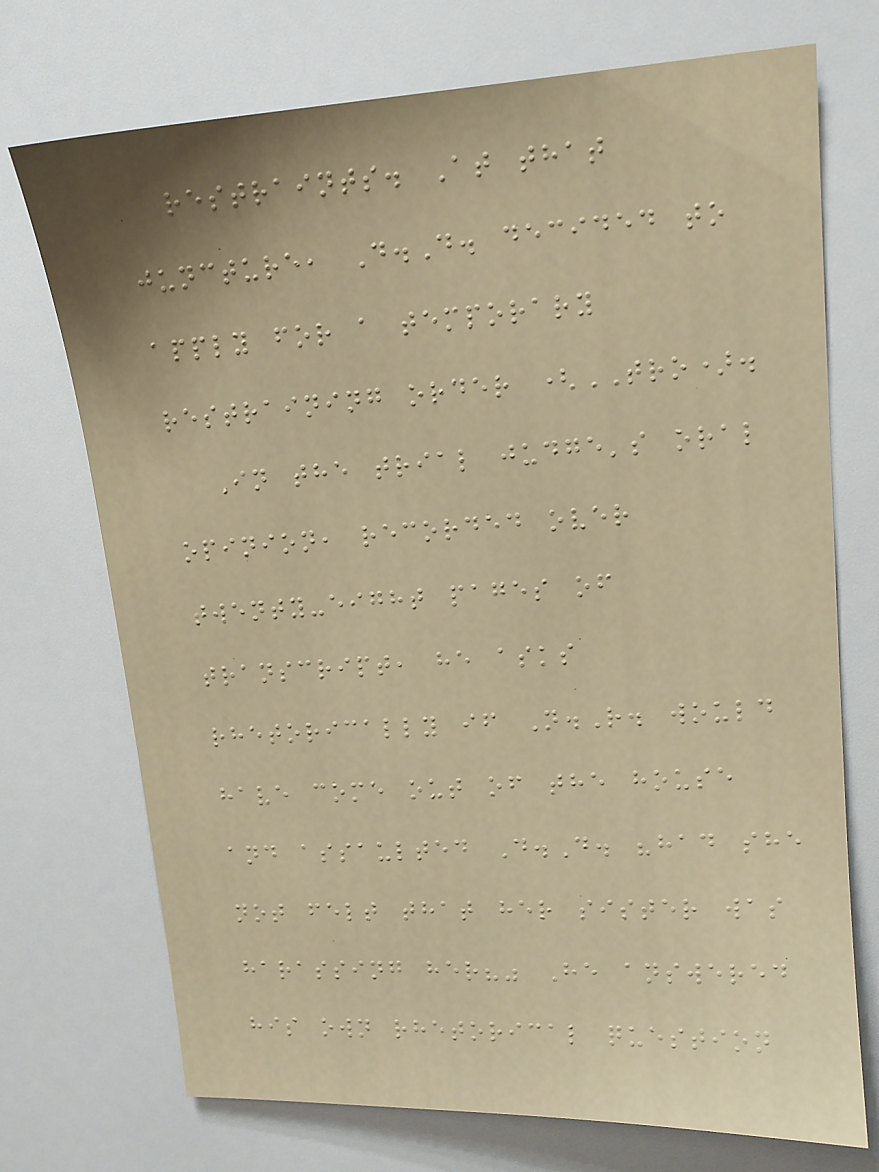restraints. At that
juncture, D.D. decided to
apply for a temporary
restraining order (TRO).
In the trial judge's oral
opinion, recorded over
twenty-eight pages of
transcript, he asks
rhetorically if N.R. would
have come out of the house
and assaulted D.D. "had she
not felt that her sister was
harassing her?" He answered
his own rhetorical question
